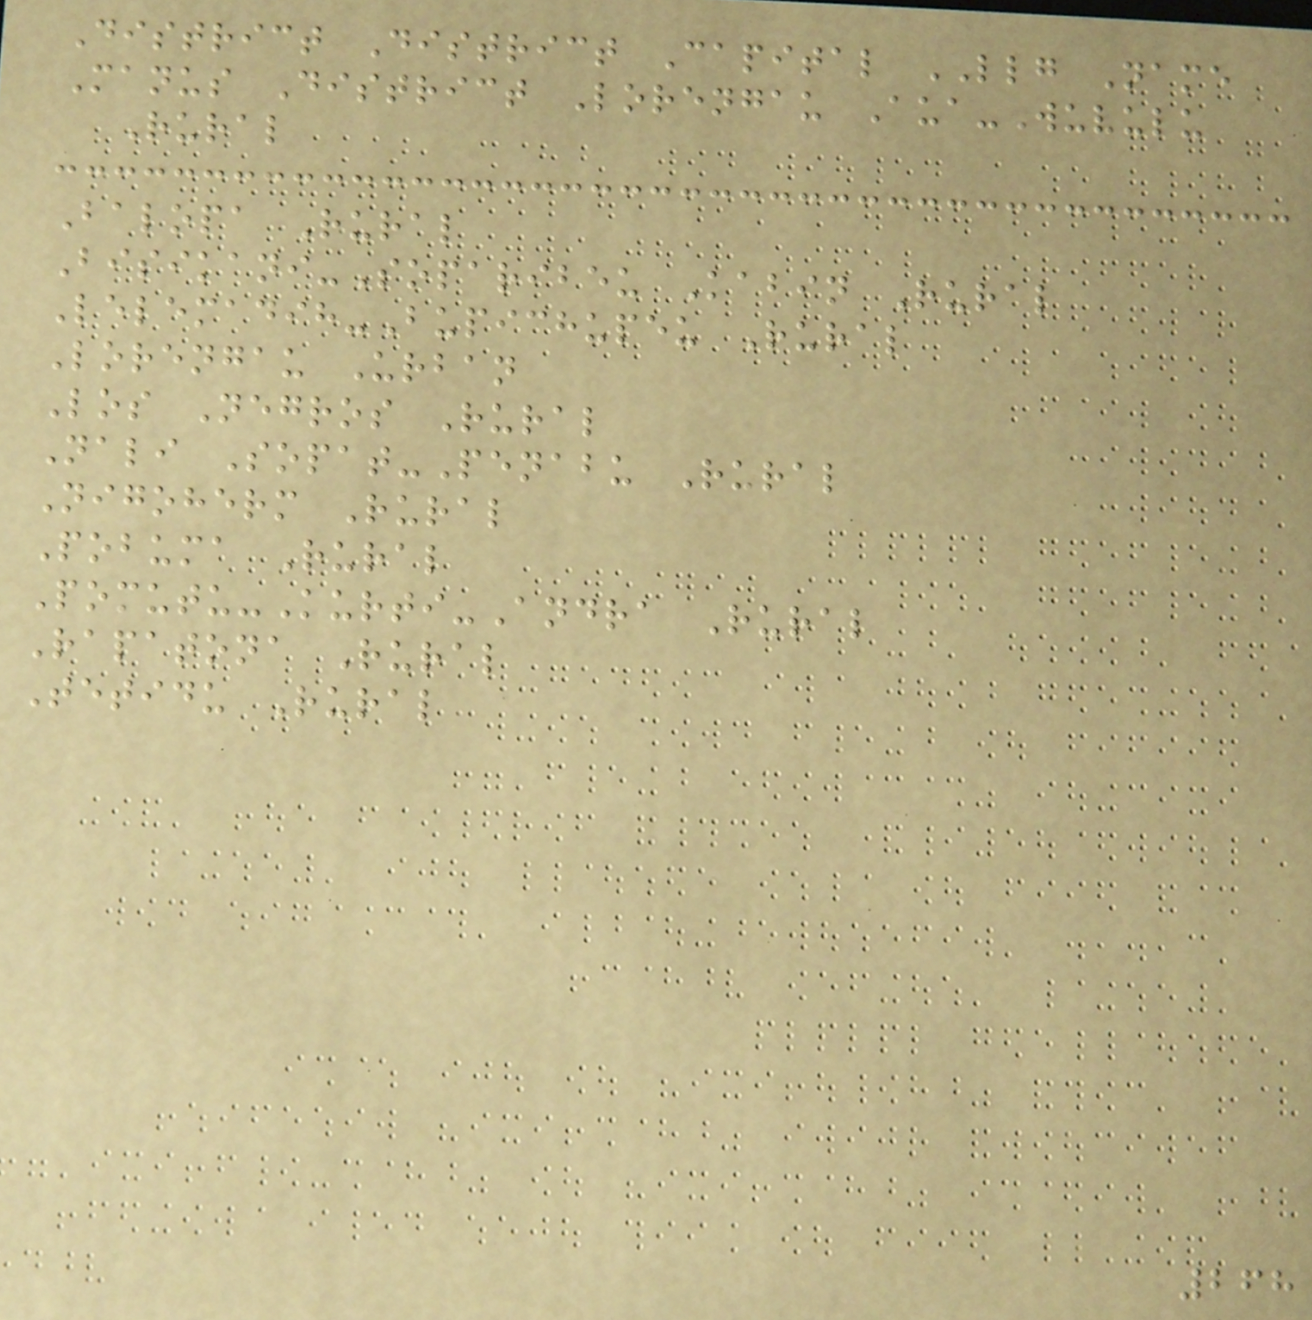District District Capital LLG Name
Manus District Lorengau Aua-Wuvulu
Rural
Balopa Rural
Bisikani-Soparibeu Kabin Rural
Lelemadih-Bupichupeu Rural
Lorengau Urban
Los Negros Rural
Nali Sopat-Penabu Rural
Nigoherm Rural
Pobuma Rural
Pomutu-Kurti-Andra Rural
Rapatona Rural
Tetidu Rural
268
